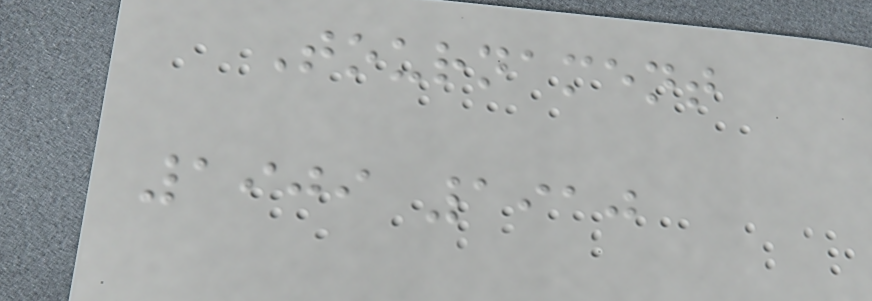Tournament
1909 1910
